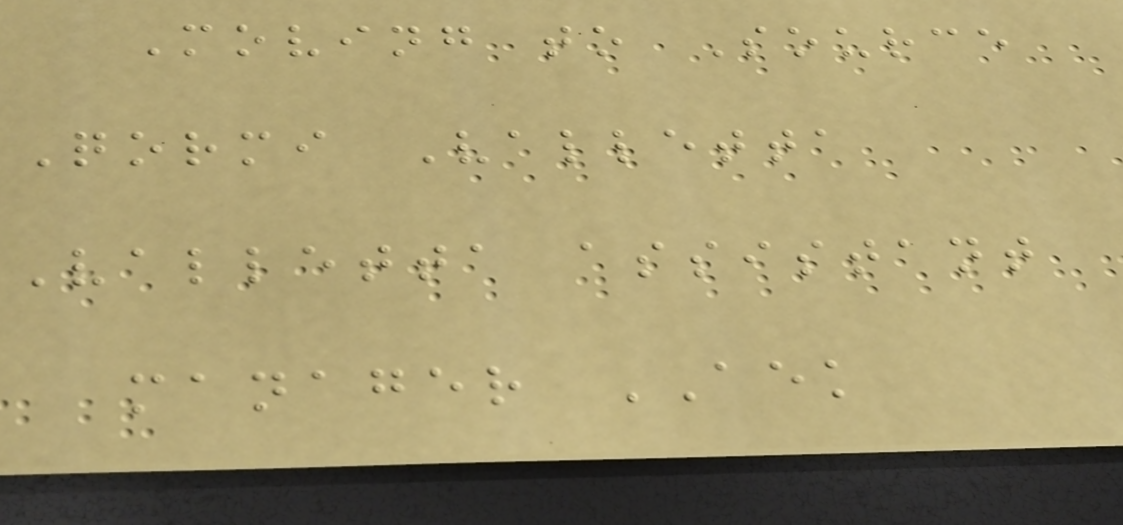Moving to Source
Qormi Valletta
Valletta assistant
manager AEK
